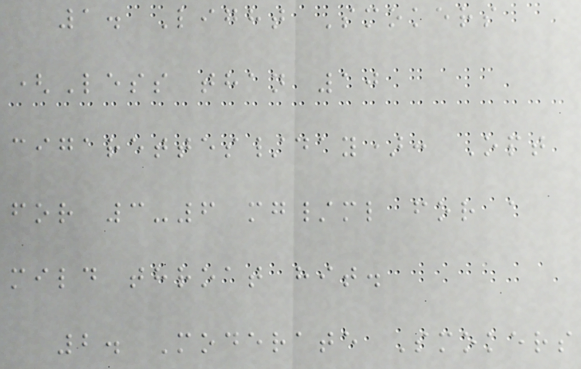1. Light Smokers
(Less than 10
cigarettes/day): Opt
for 3-6 mg/ml for a
mild throat hit.
2. Moderate Smokers
